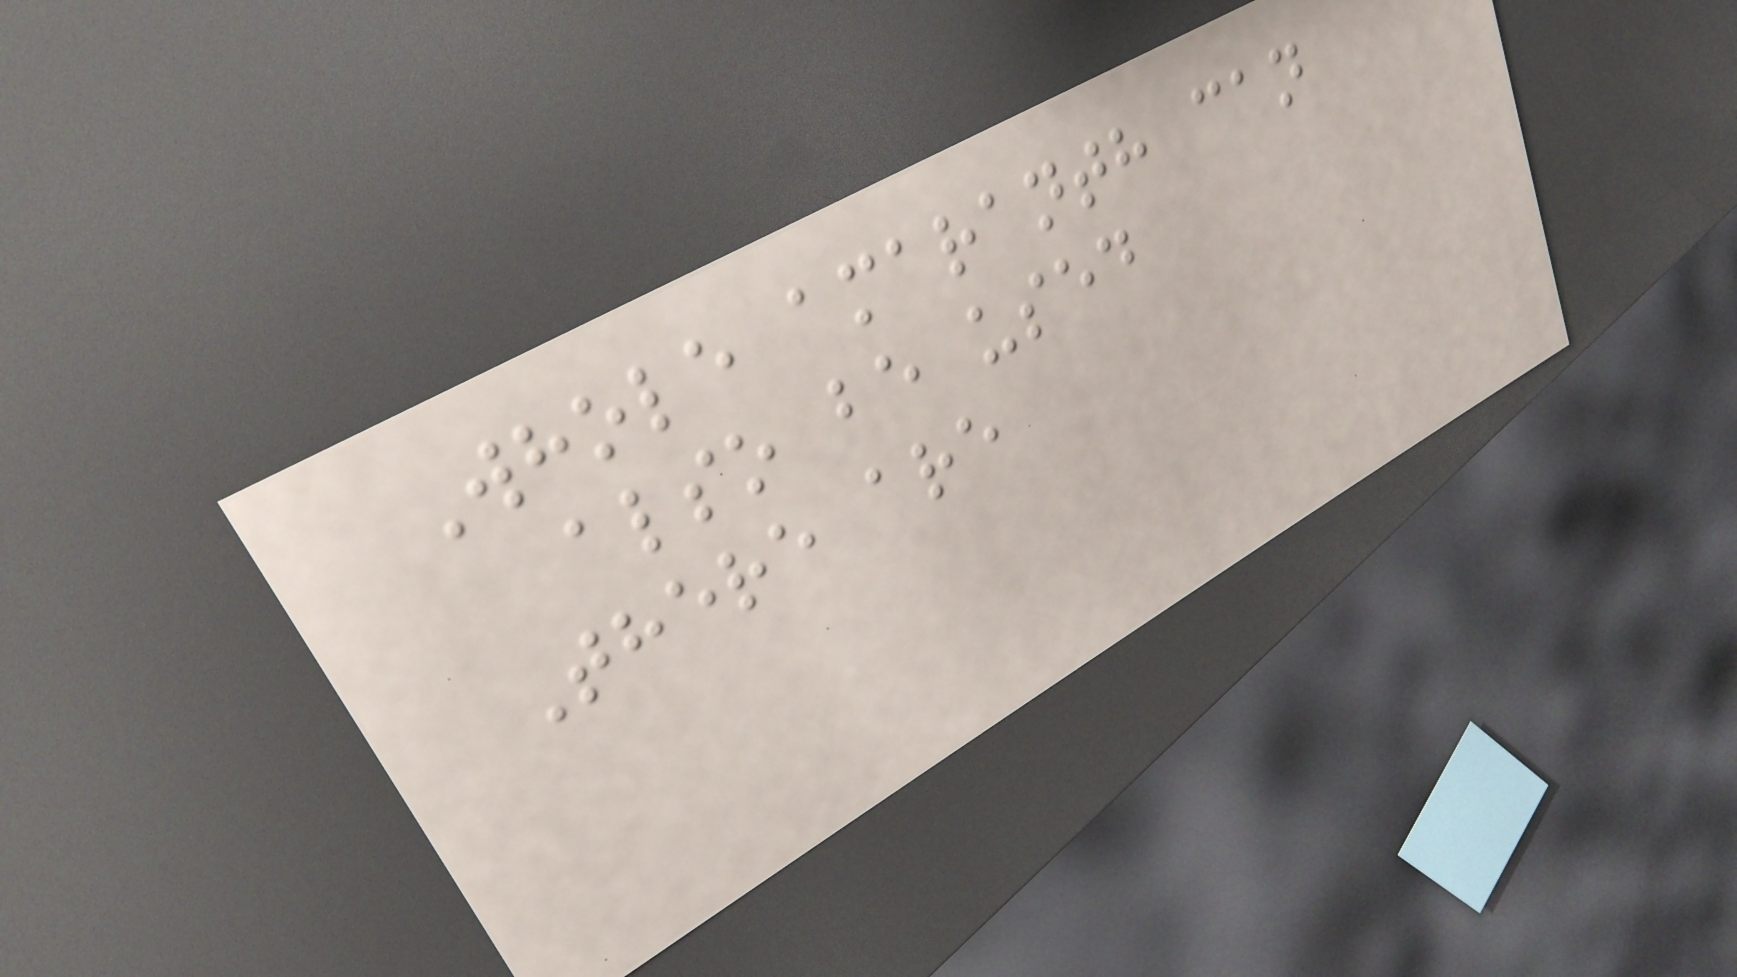Whole amaranth can
also be used
There are
